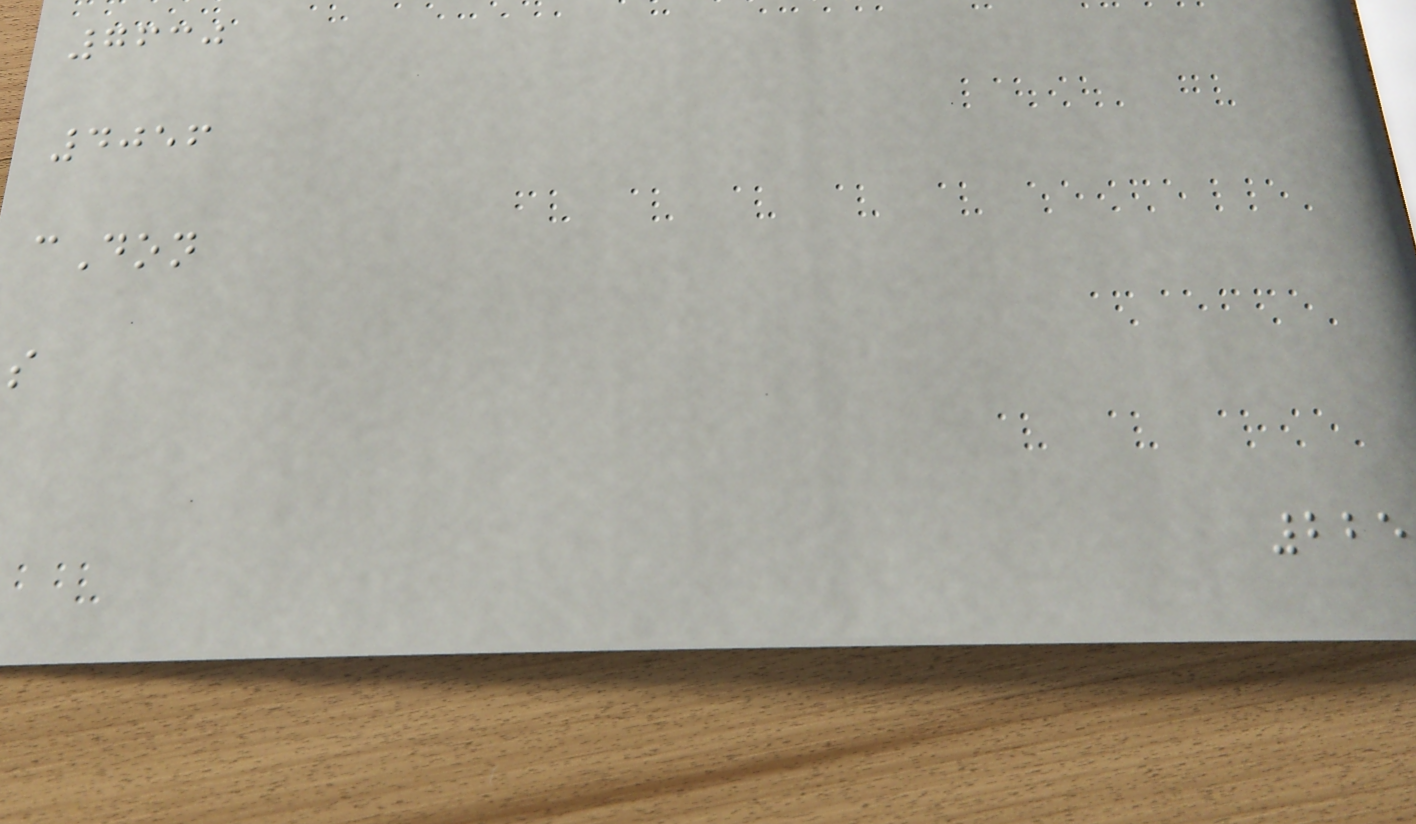7630
4056
cDon
s
225
